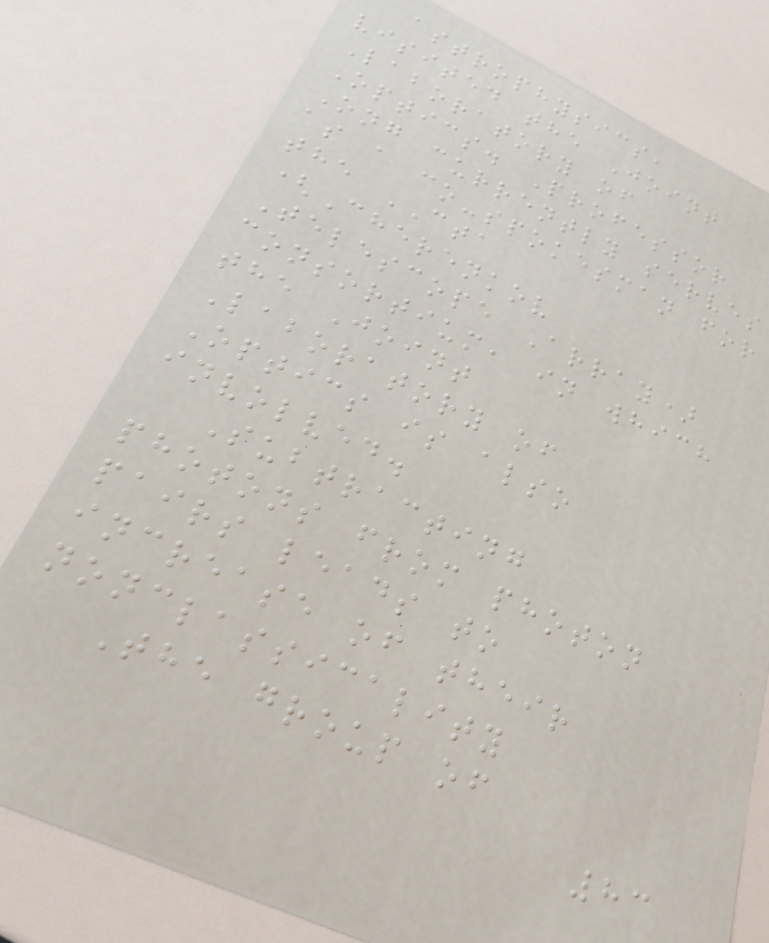astrophysics,
visited the Joint
Laboratory of
Optics. Professor
Ong currently serves
as a co-spokesman for
the CTA
(Cherenkov
Telescope Array)
consortium, in which
the Joint
Laboratory of
Optics is also
involved.
Subtracting
photons from photon
pairs leads to
increase of their
nonclassicality
The group of
83
